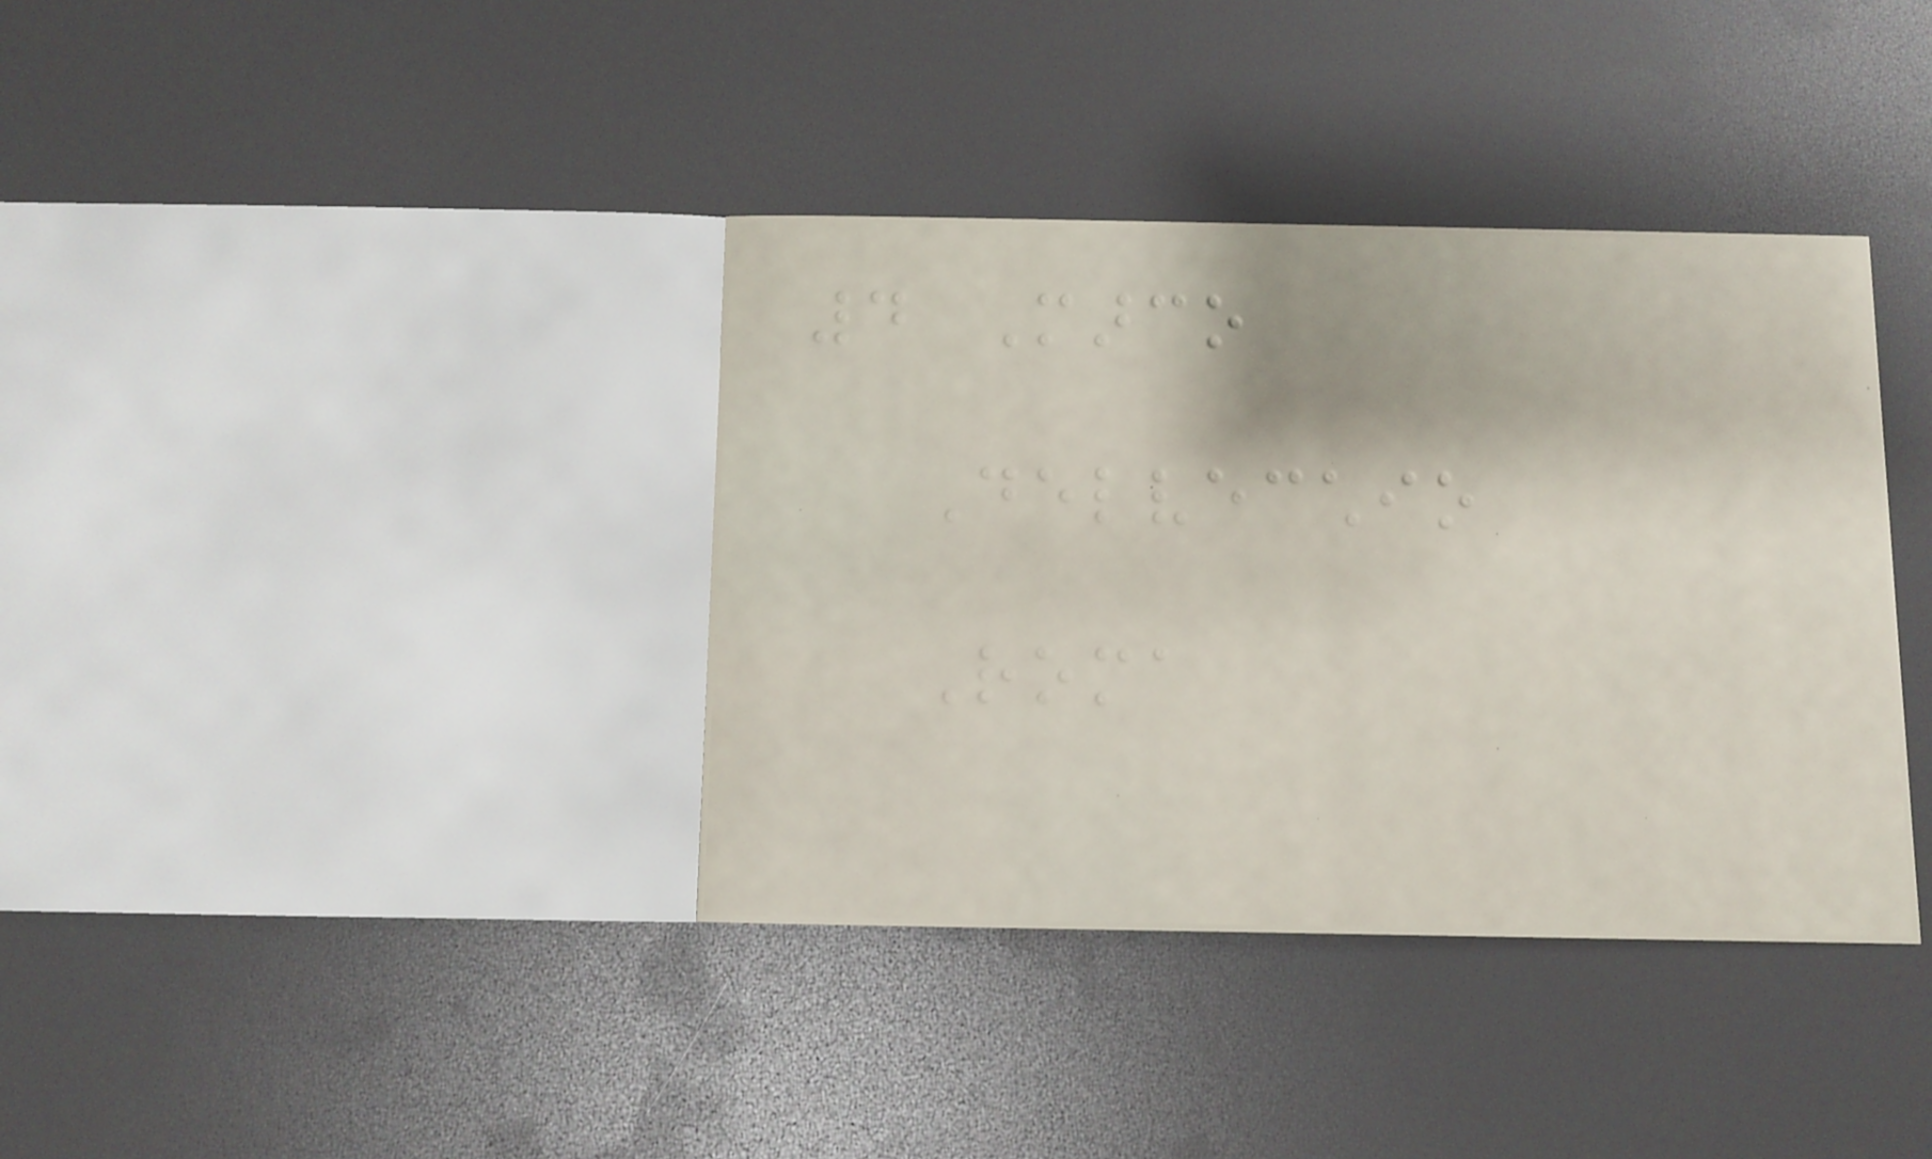4 Marco
Delvecchio
Roma
